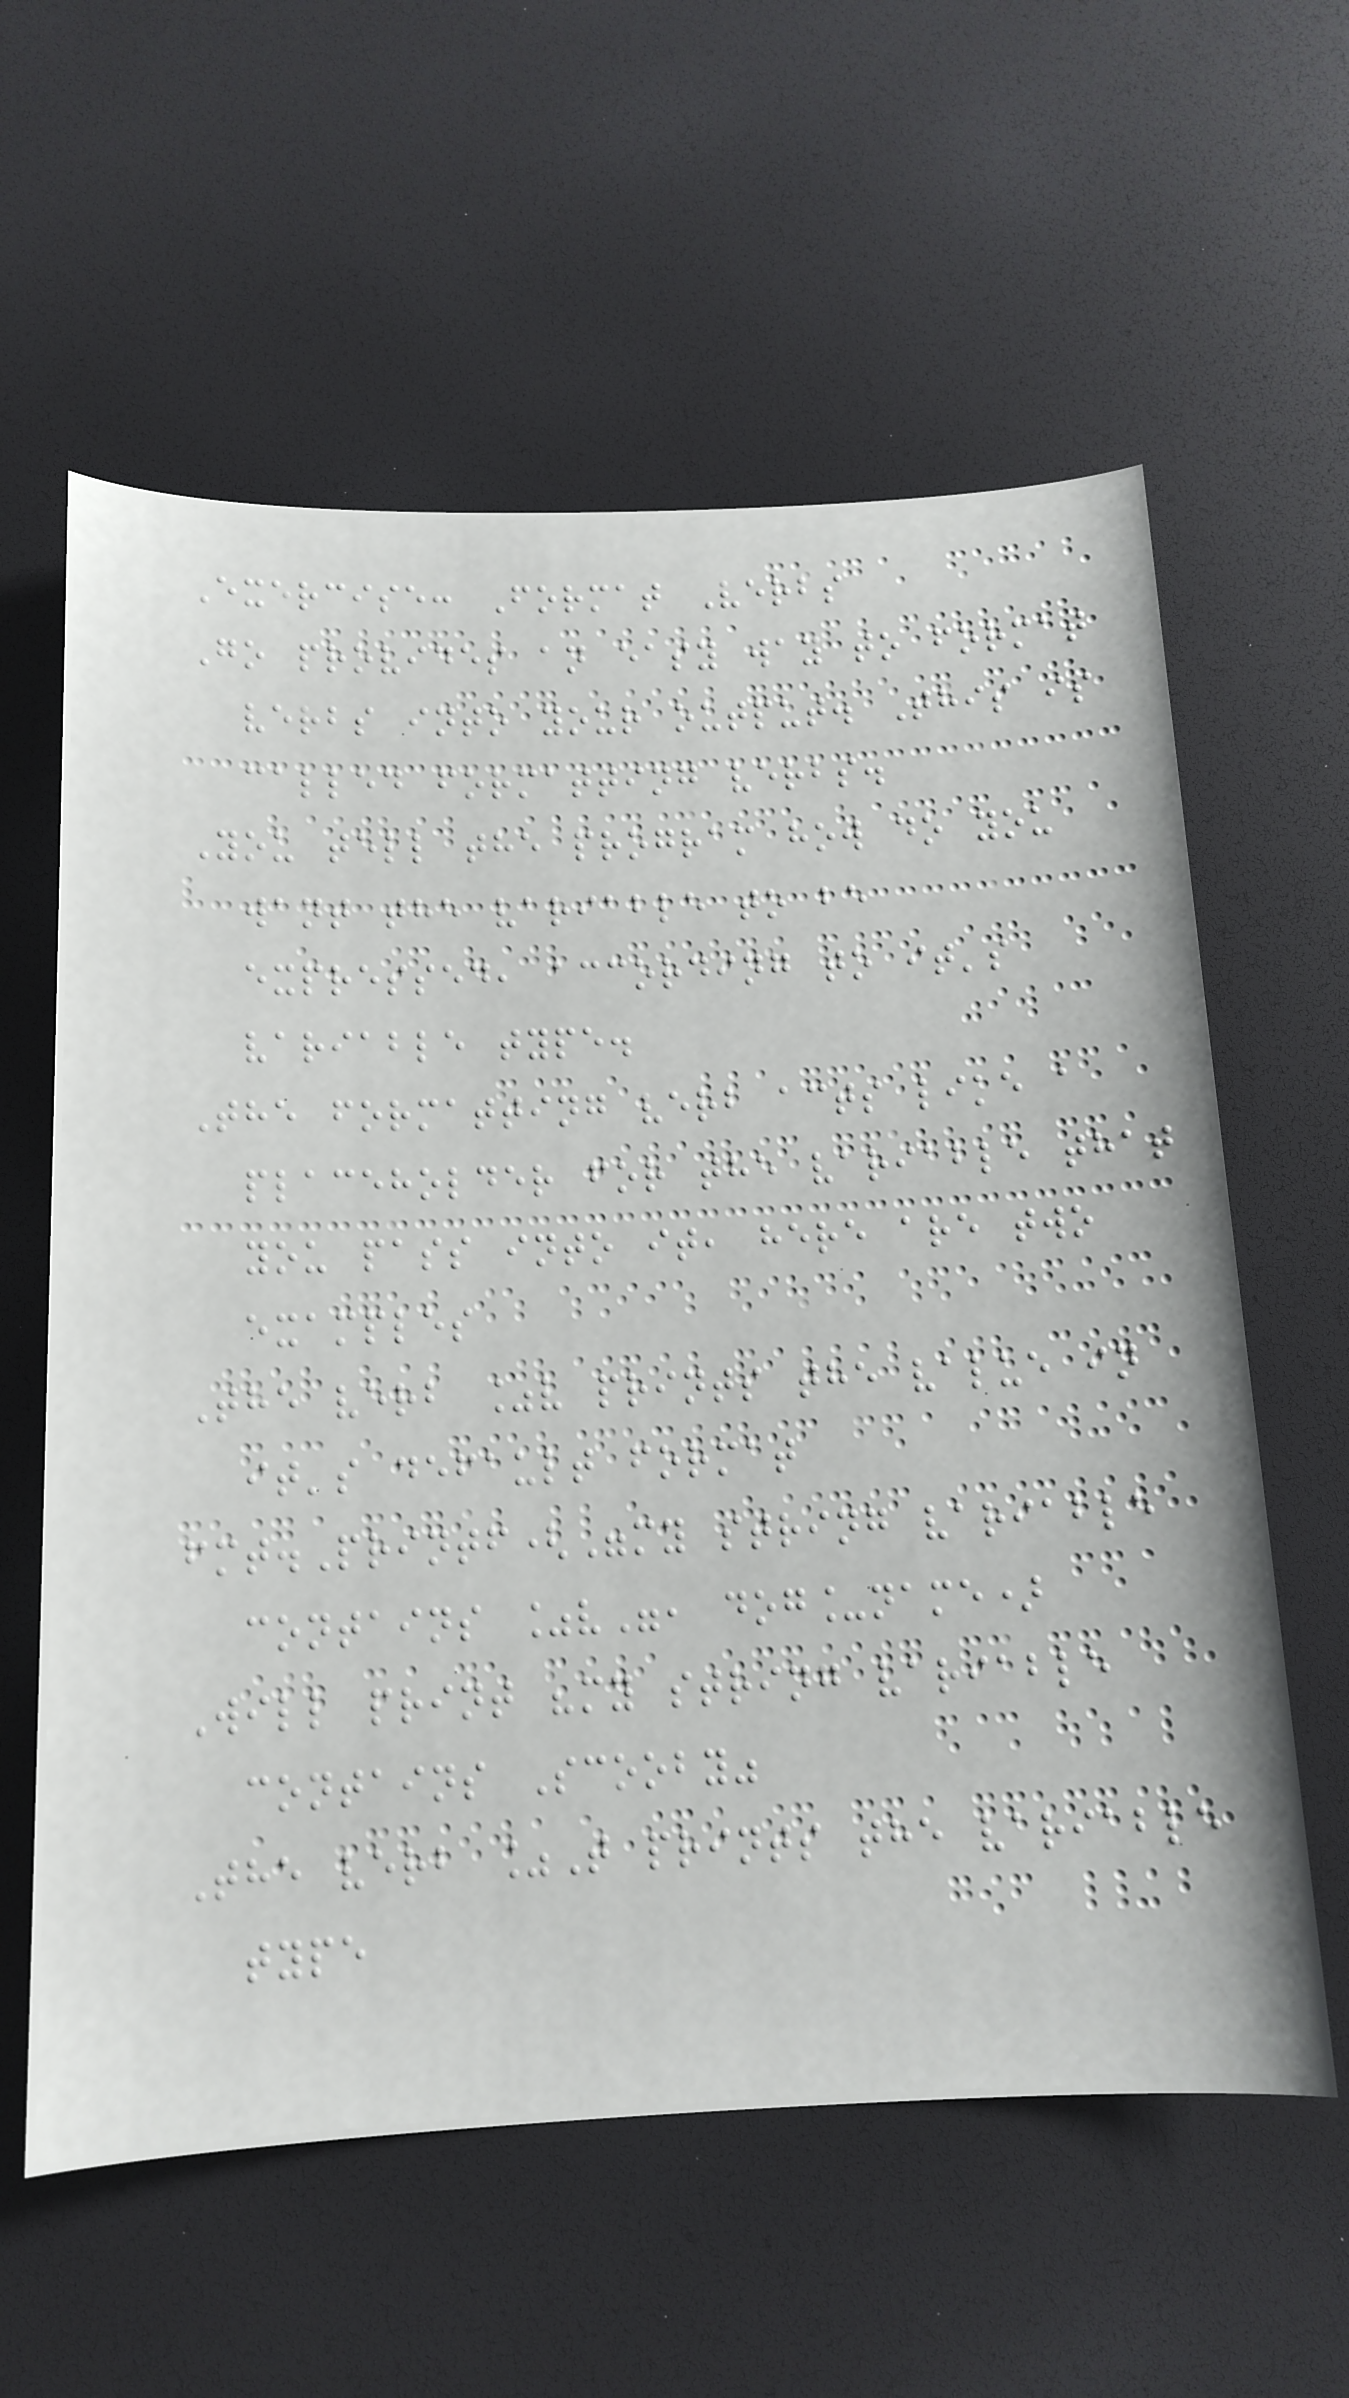Exercise: Format Verbs
Go provides an easy way to format
verbs into your output. This is
called formatting verbs.
You tell the program how do you
want the variable to be
expressed, according to it's
variable type.
The formatting verb acts like a
placeholder for the variable that
you pass into it, here are two
examples
The verb %v prints the value in
it's default format
fmt.Printf("my string variable
contains %v", dog_name)
Will print "my string variable
contains Scooby"
The verb %T prints the variable
type
